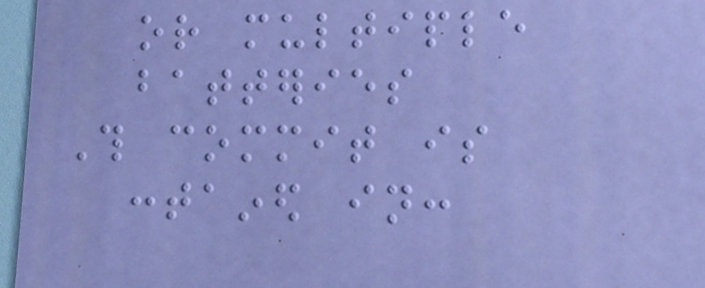or multiple
batteries
This commit is
contained in:
